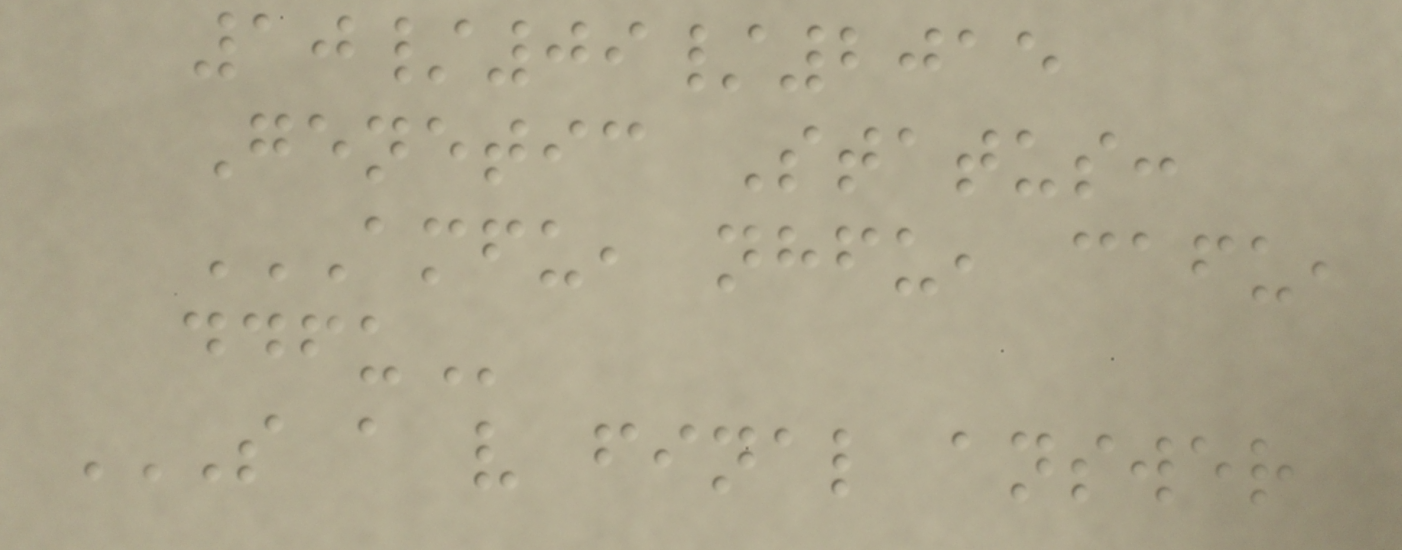10/09/2015
Genetic Status:
AMFU, NHFU, CAFU,
DDFU
S A V FINAL ANSWER
